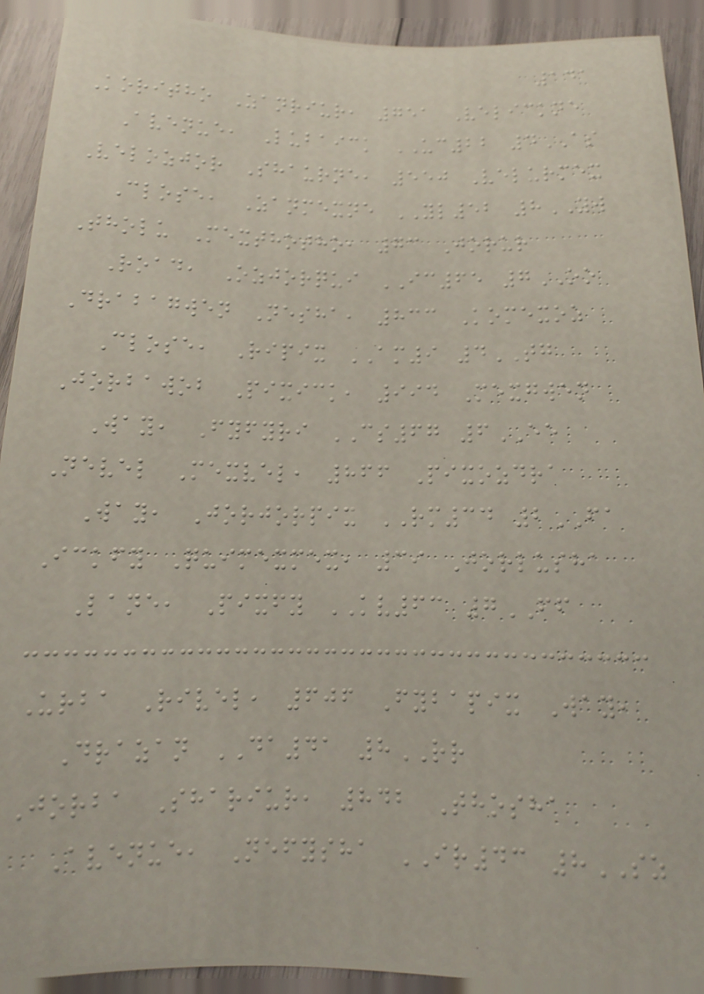141
Koritho Zanriur, 751 Velickne
Avenue, Lubaick UC22 4AS
Velozjor Shaurne, 550 Velurmex
Close, Zanmexne YL52 8YW
Tholu Mexthotho, 73 Jorur
Road, Ozjorqui IC65 7OO
Drabagwen Nesha, 833 Komexoz
Close, Ripix AM9 4TG
Jorbawob Pixick, 994 Mexgwen
Way, Fyfyri CS67 6EE
Nevel Mexvel, 866 Pixozdra
Way, Jorjorpix RM34 2FA
Ickfy Quimexmex, 39 Jorlusha
Lane, Pixfy KV63 7FF
Urba Rivel, 606 Fybapix Way,
Drazan DA41 8RR
Jorba Shariur, 842 Thosha
Avenue, Nefysha IR43 8SZ
